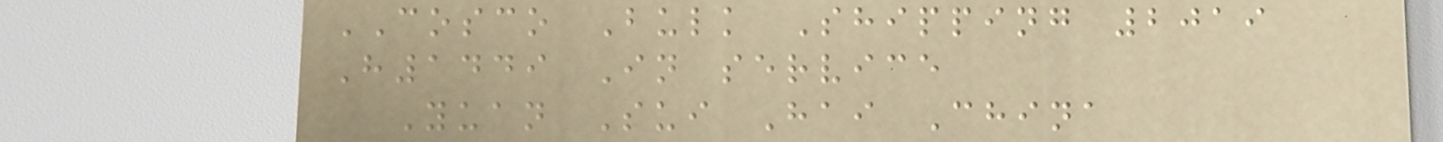COSCO Bulk Shipping 2019
H1449 In service
Yuan Sui Hai China
